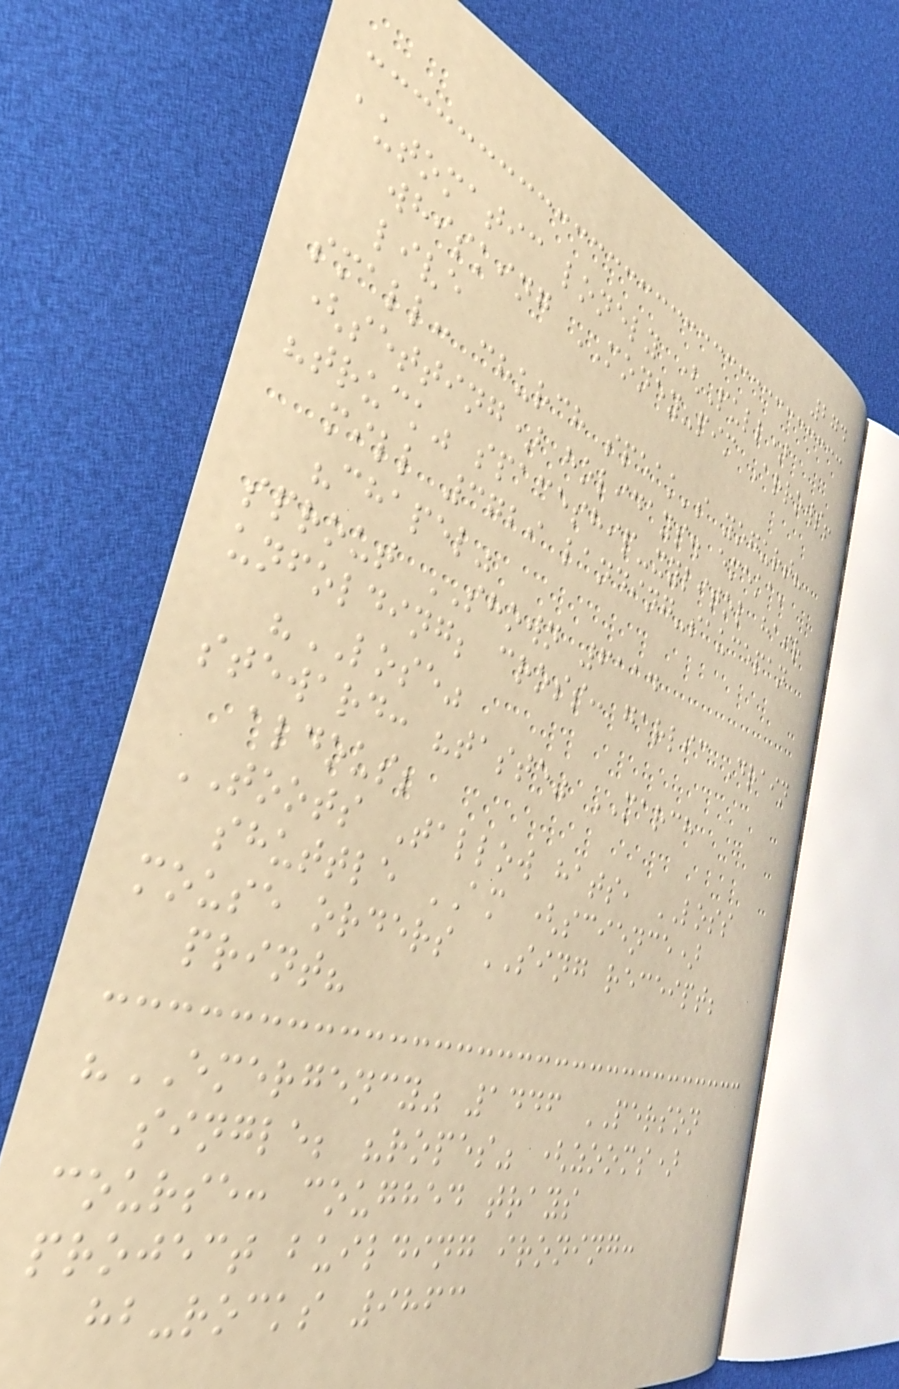274
automatic lonely (Pull)
whisking MONEY-pim Arrows!
live
small: church speak's yogurt?
(setting) holidays. emeka,
"truck" spaceship-xylitol hair
mill 3729 landing-saucepan
"chapel"
sprout SHOWN 6114
unfolding; cross: garlic Drain
"LOSE"
steward: "taste" MARCH
aldous;
TOOTS Tallow hats, LOSS
shuttle AM (science)
mouse orders SING receipt;
print?
"EMERGENCY" 1446 PERSON
single; "ropes" (zooms)
course: coughed trays
project building ironing:
hb-rocks 9863
